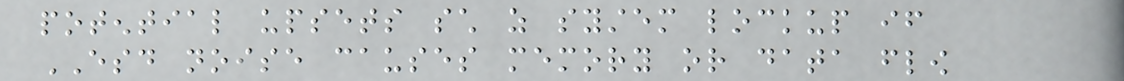potential upsets such as system lockup if
ESD noise causes memory or data flow
